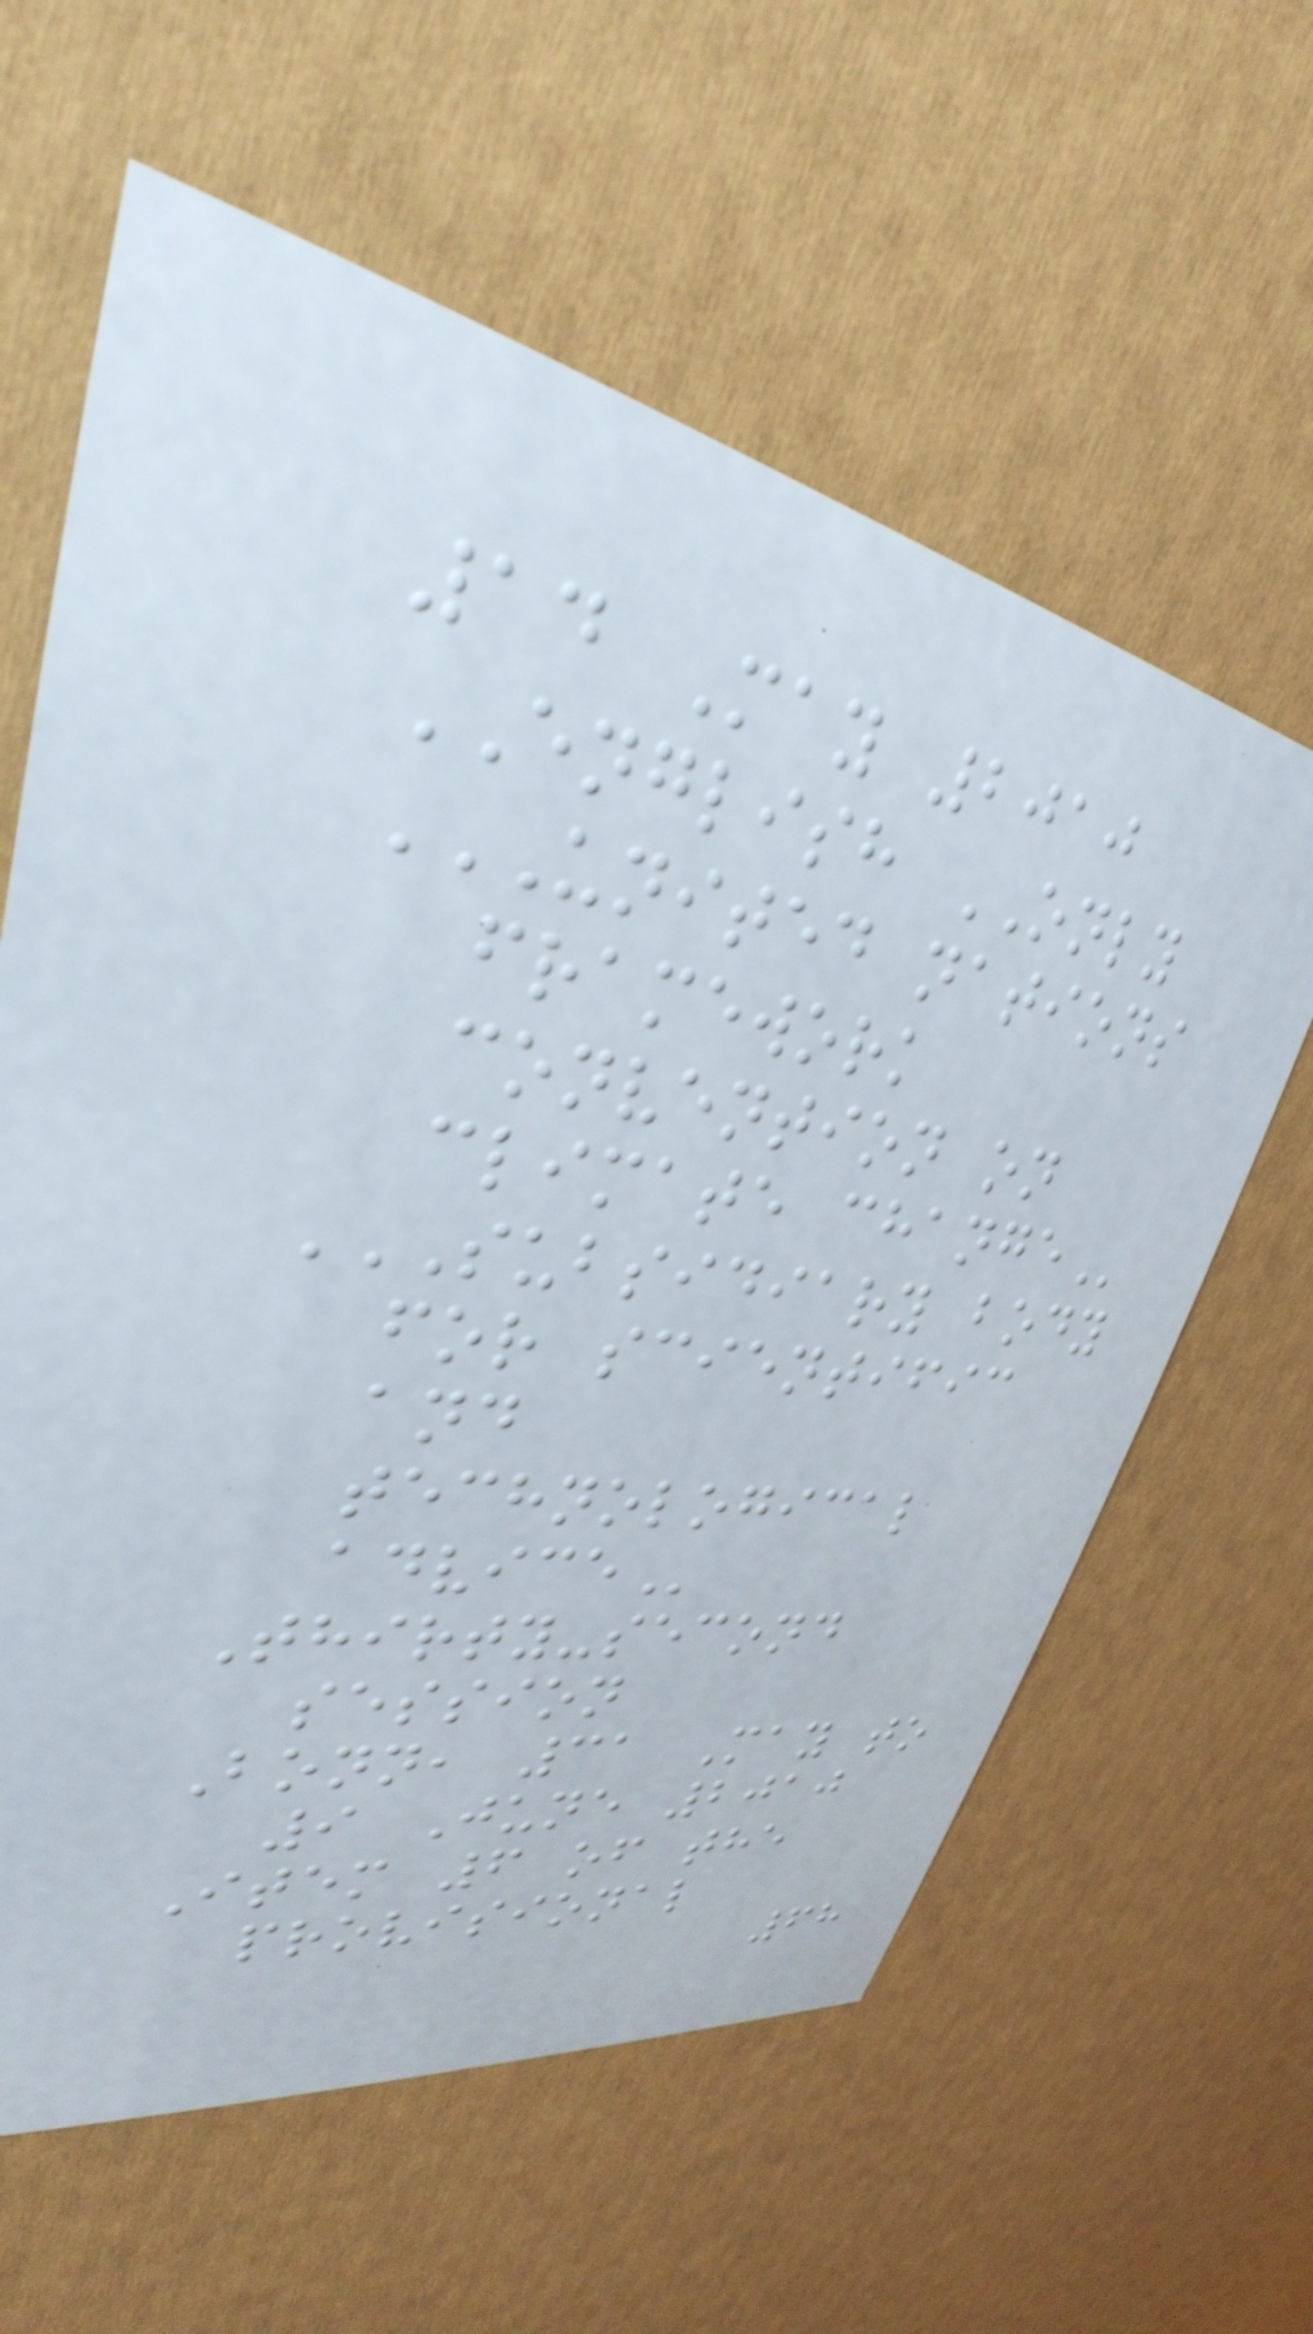14 May 2010
ENGLISH ONLY
UNITED NATIONS
FRAMEWORK
CONVENTION ON
CLIMATE CHANGE
SUBSIDIARY BODY
FOR SCIENTIFIC
AND
TECHNOLOGICAL
ADVICE
Thirty-second
session
Bonn, 31 May to
9 June 2010
Item 6 of the
provisional
68
